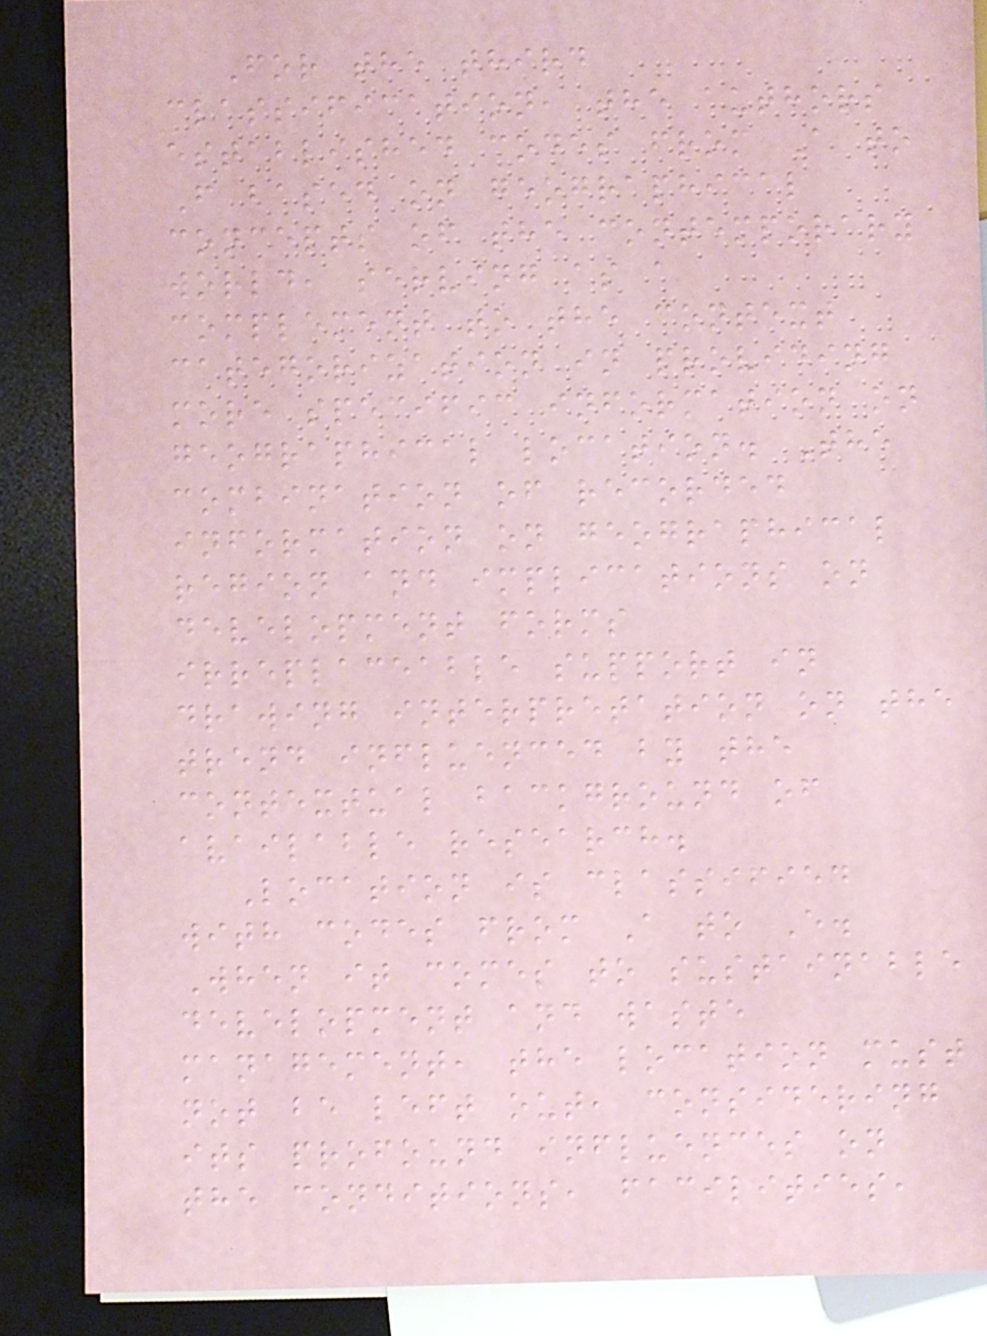For the third
classification, the authors
established codes from A to
F based on geographical
concepts of the contemporary
world, serving as a
complement to the context
categorization in providing
more specific information on
geographical location. The
combination of recorded
information on geographical
region and implications on
development forms
irreplaceable support in
drawing interpretation on the
trend influenced by the
contextual background of
available research.
Location is classified
with codes from A to E.
When it comes to sustainable
development and waste
management, the location must
not be left out, considering
its profound influences on
the conditions, facilities,
